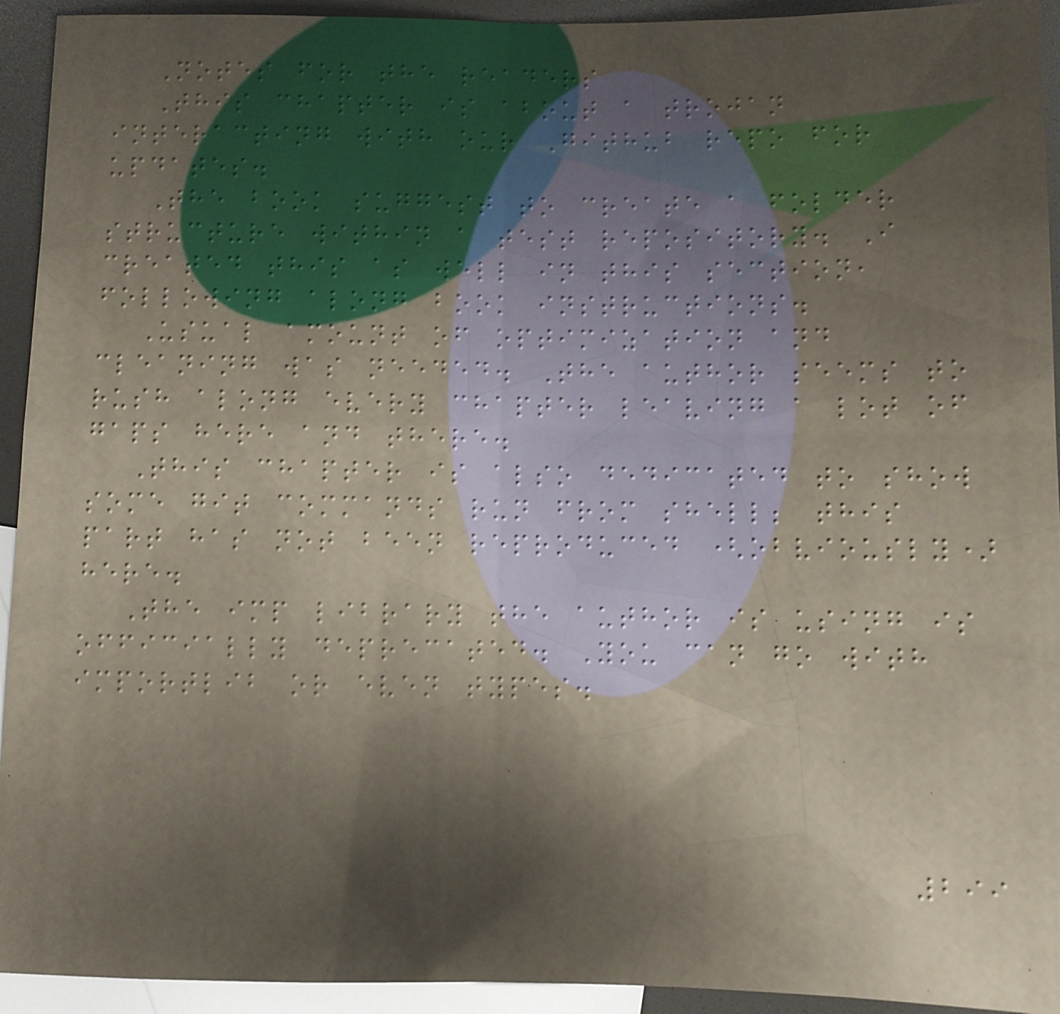Notes for the readers
This chapter is about a trojan
interacting with our Github repo for
updates.
The book suggest to create a folder
structure within a test repository. I
created this as well in this section,
following along book instructions.
Usual amount of optimization and
cleaning was needed. The author seems to
rush along every chapter leaving a lot of
gaps here and there.
This chapter is also dedicated to show
some git commands run from shell; this
part has not been reproduced (obviously)
here.
The imp library the author is using is
officially deprecated. You can go with
importlib or even types.
299
